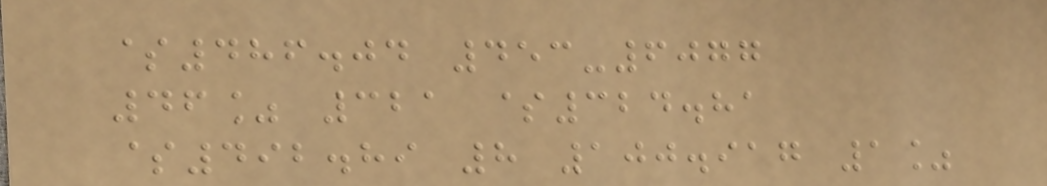$486.04 453-6077
46% 321 $324.81
$492.89 8 100.917 1%
